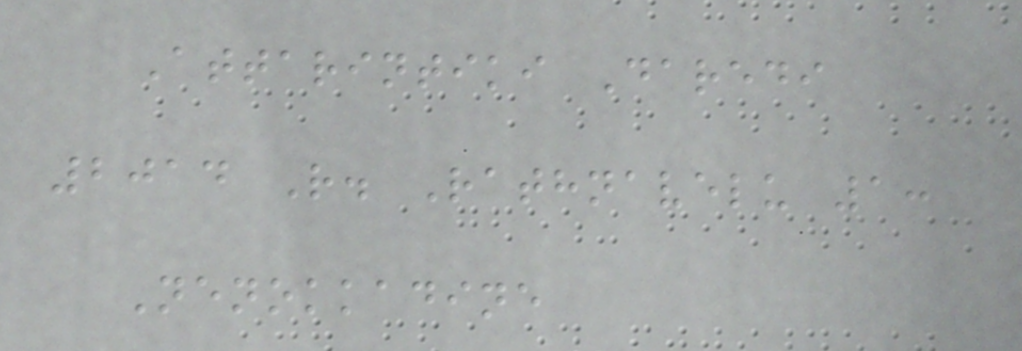Attarintiki Daredi
2014 R. Rathnavelu 1:
Nenokkadine
